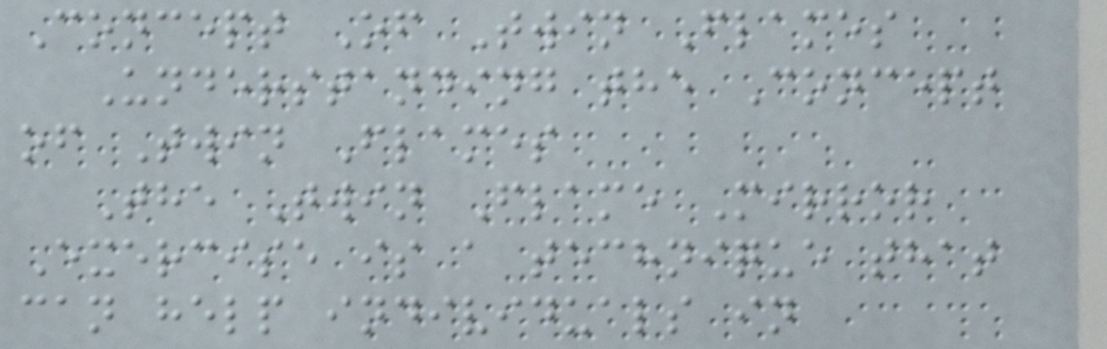Concept Of Twin Flames
Understanding the Concept
of Twin Flames
The Twin Flame Mirror
Exercise is a technique that
can help individuals in
